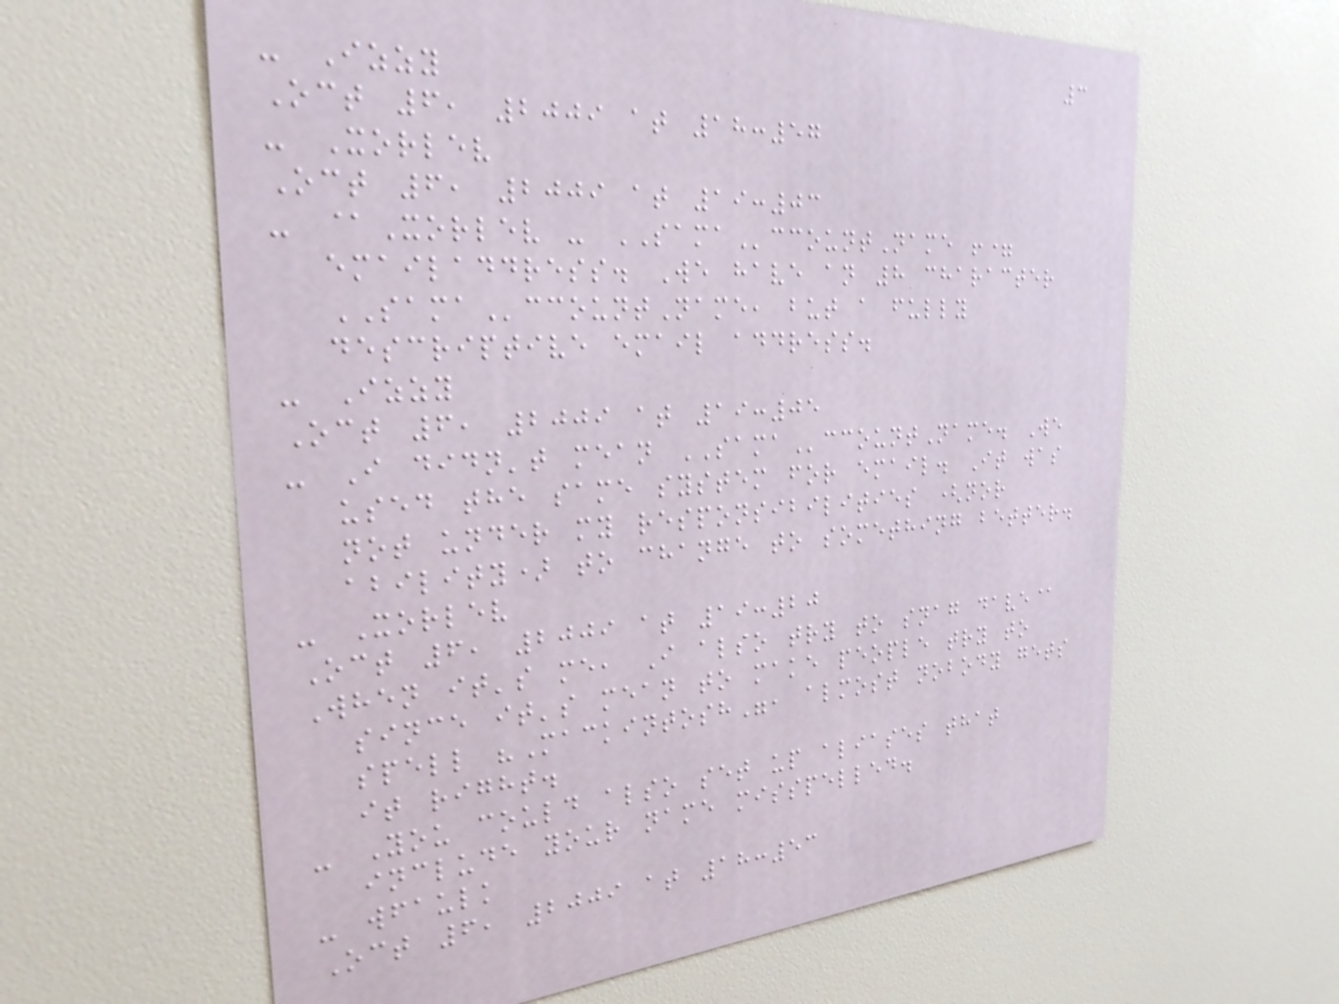3
- Izzy
Oct 6, 2009 at 18:57
- Xorlev
Oct 6, 2009 at 19:03
- @Xorlev - SAMAccountName !=
emailaddress. We have an 8 character
SAMAccountName, but a fully
descriptive email address.
- Izzy
Oct 6, 2009 at 19:05
- I didn't mean SAMAccountName. We
used the same system for email. It was
not under my responsibilities (nor
ability) to change to something better.
- Xorlev
Oct 6, 2009 at 19:20
When it's me, I also try to snag dave@
since it's mean to make people try to
spell "Mackintosh", almost nobody gets
it right.
- You could also set up aliases that
include your name misspelled.
- wfaulk
Oct 6, 2009 at 18:53
